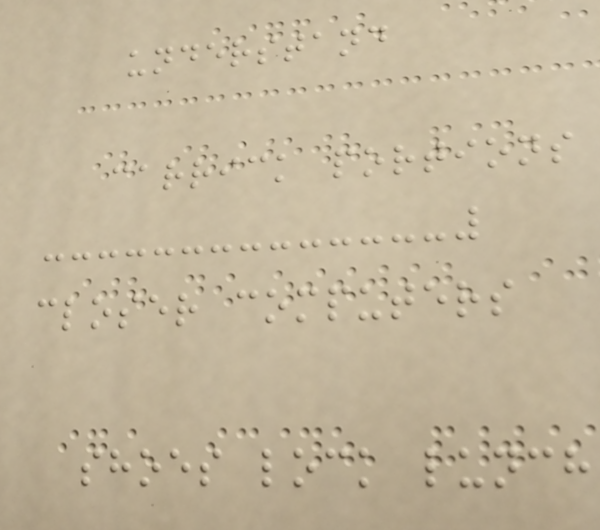understand
carrick portions
closer computers
shoes lock lunch
